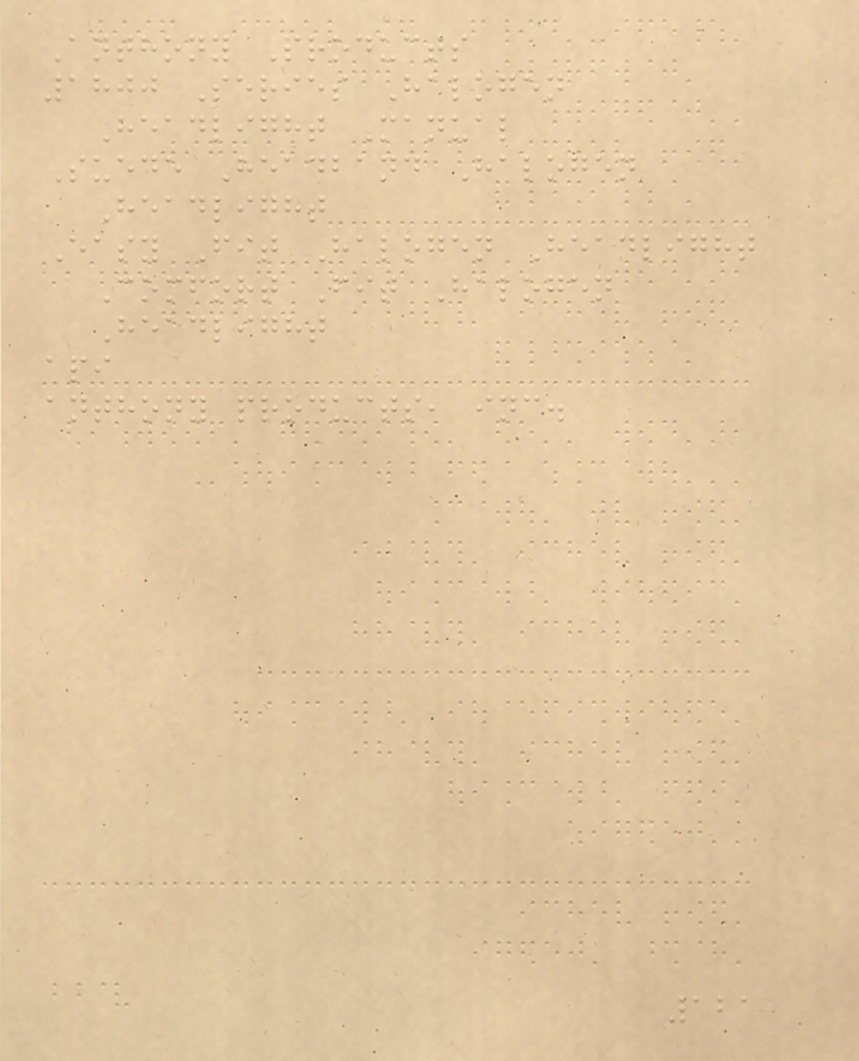Anthony Products
1800 Series Halogen
Headlight Manual
Suede Headband Halogen
Headlight
Easy Fit Halogen Headlight
Comfort Fit Halogen
Headlight
api
anthony products, inc.
121
